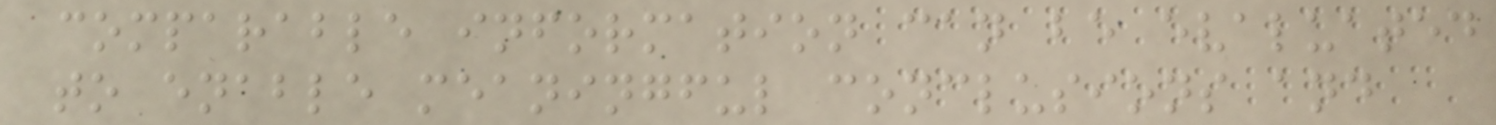comparable information can be evaluated
to enable meaningful conclusions and
